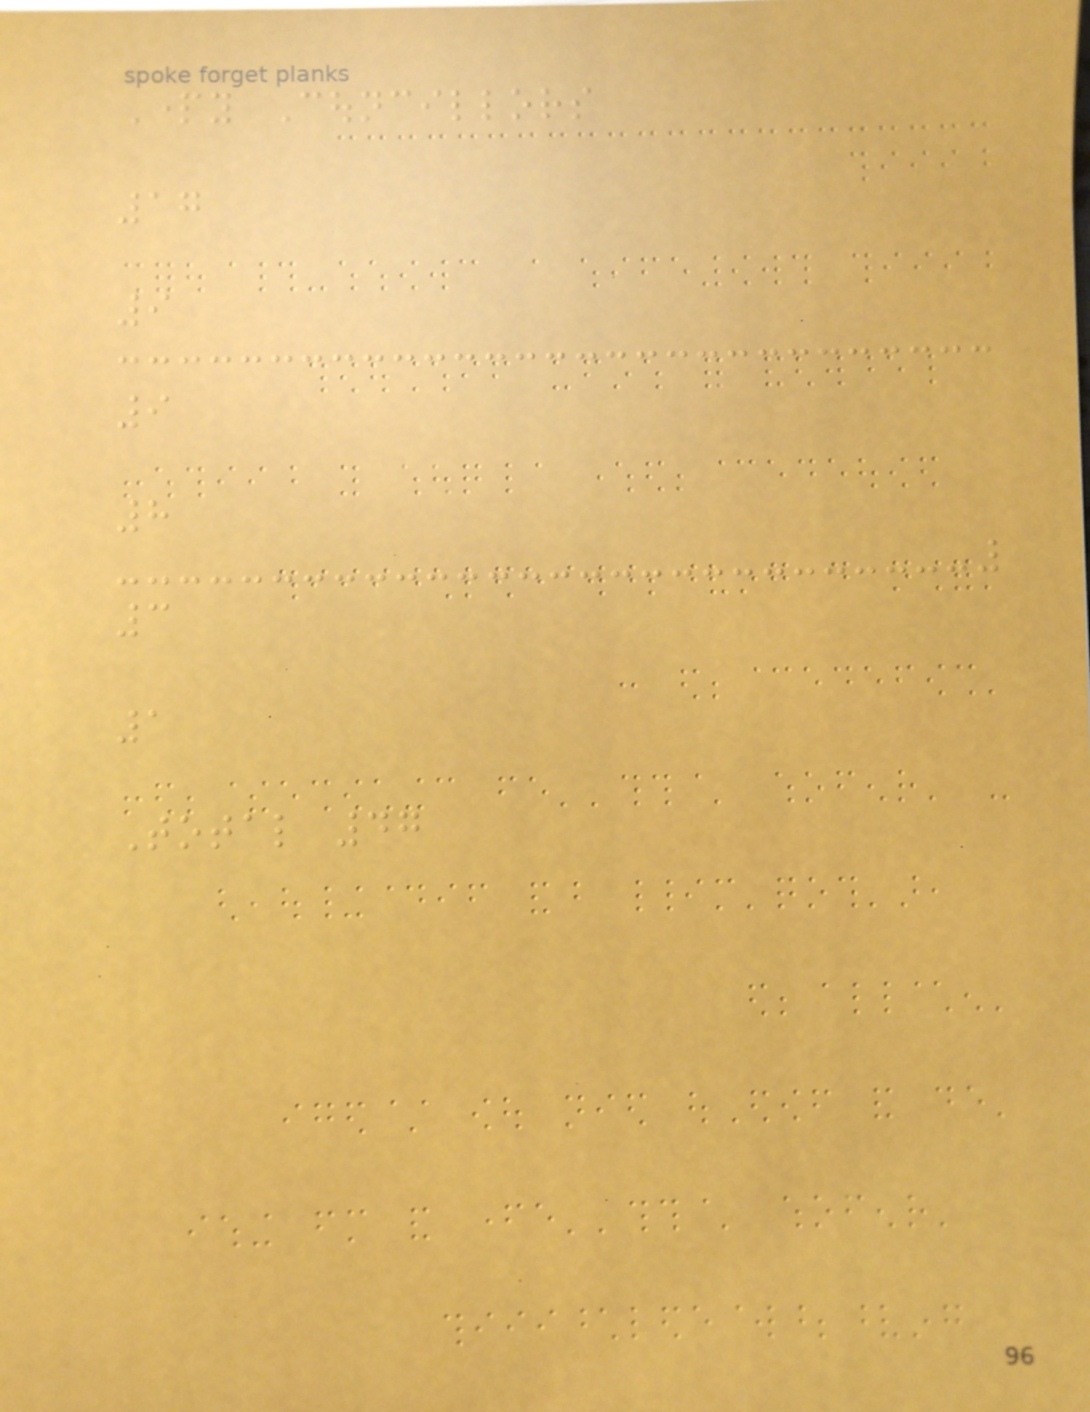Party Councillors
17
9
9
8
3
1
Total 47
